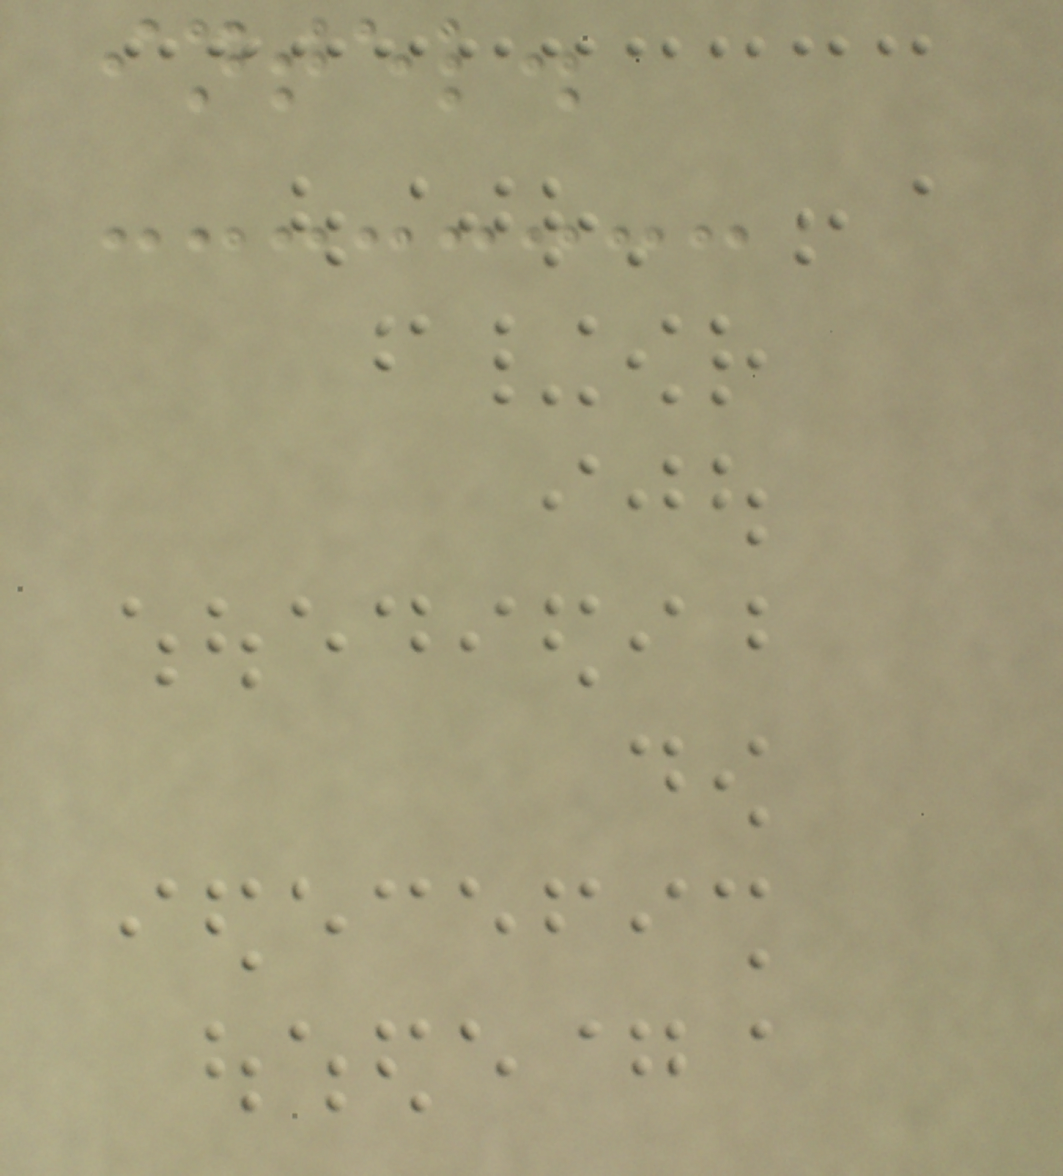intel.
